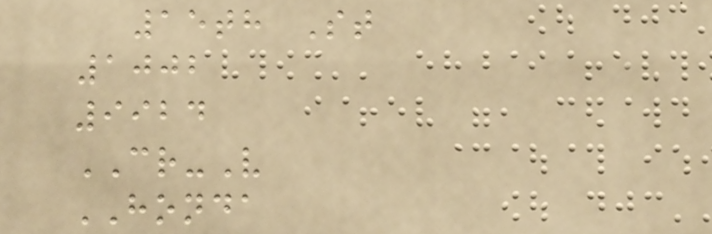15th St
1002
9924
CR-V
HONDA
